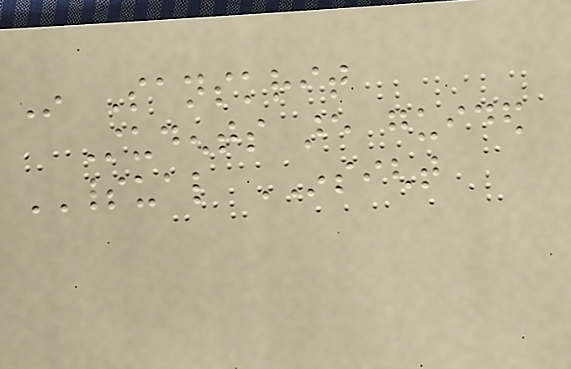In Sanskrit
Students are guided
SPIRITUAL INSIGHT
